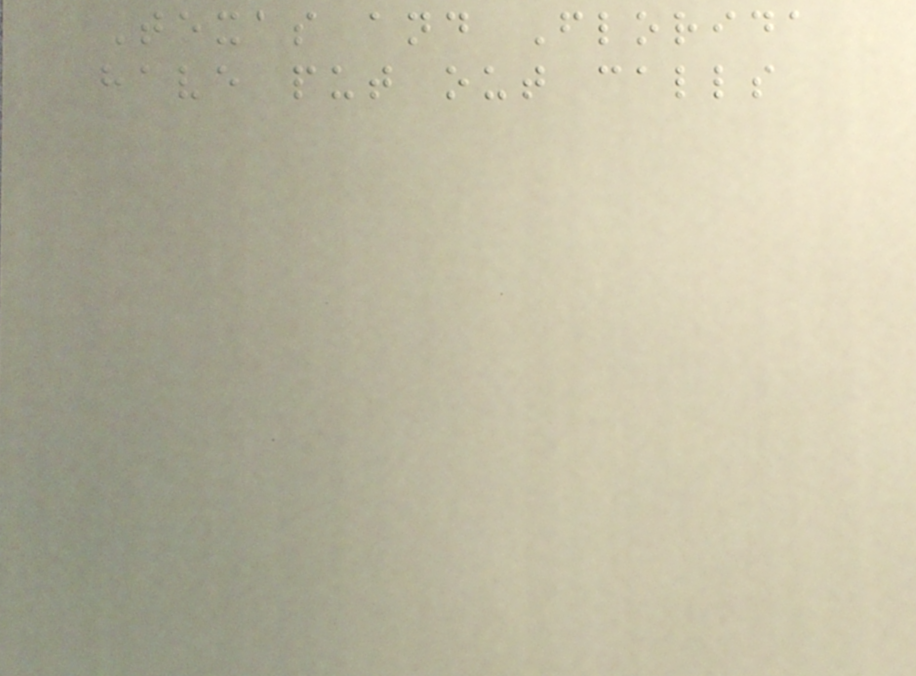Texas and Florida
have put out calls
